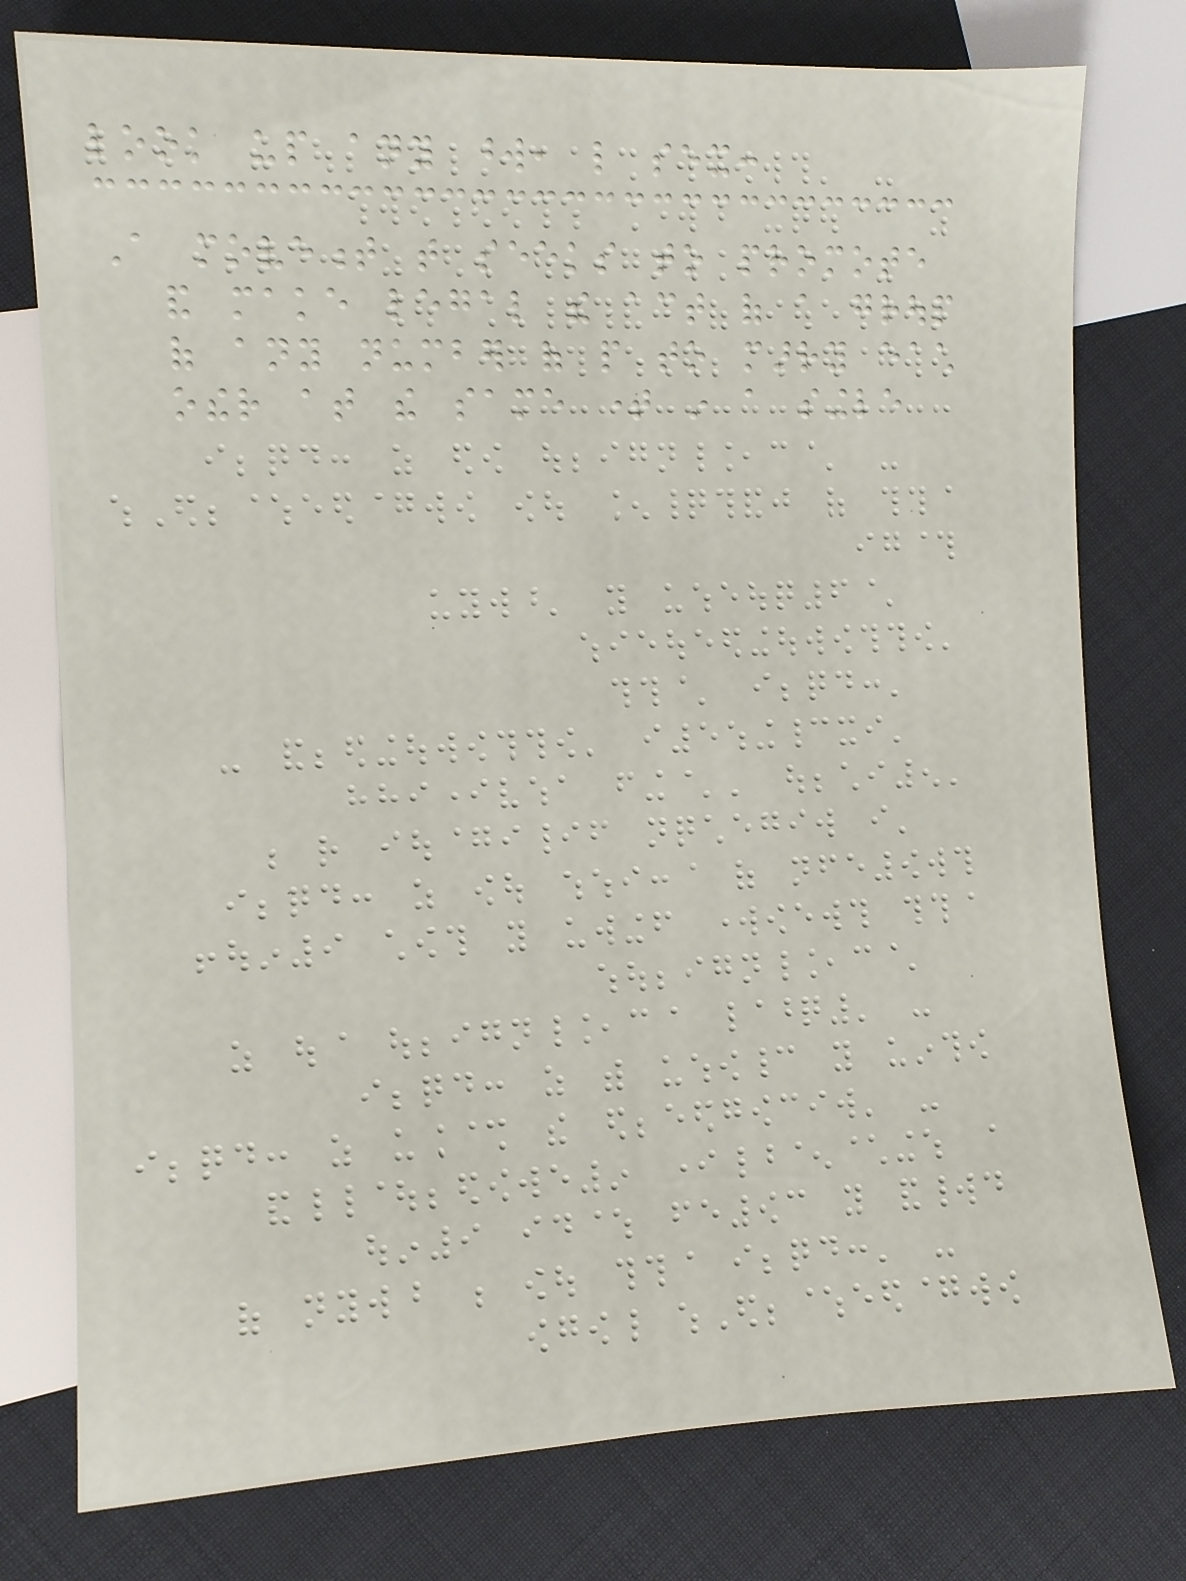look up any word, like sex:
A movement that seeks to promote
and make legal the act of a group
of any number of people to marry each
other at the same time in a single
